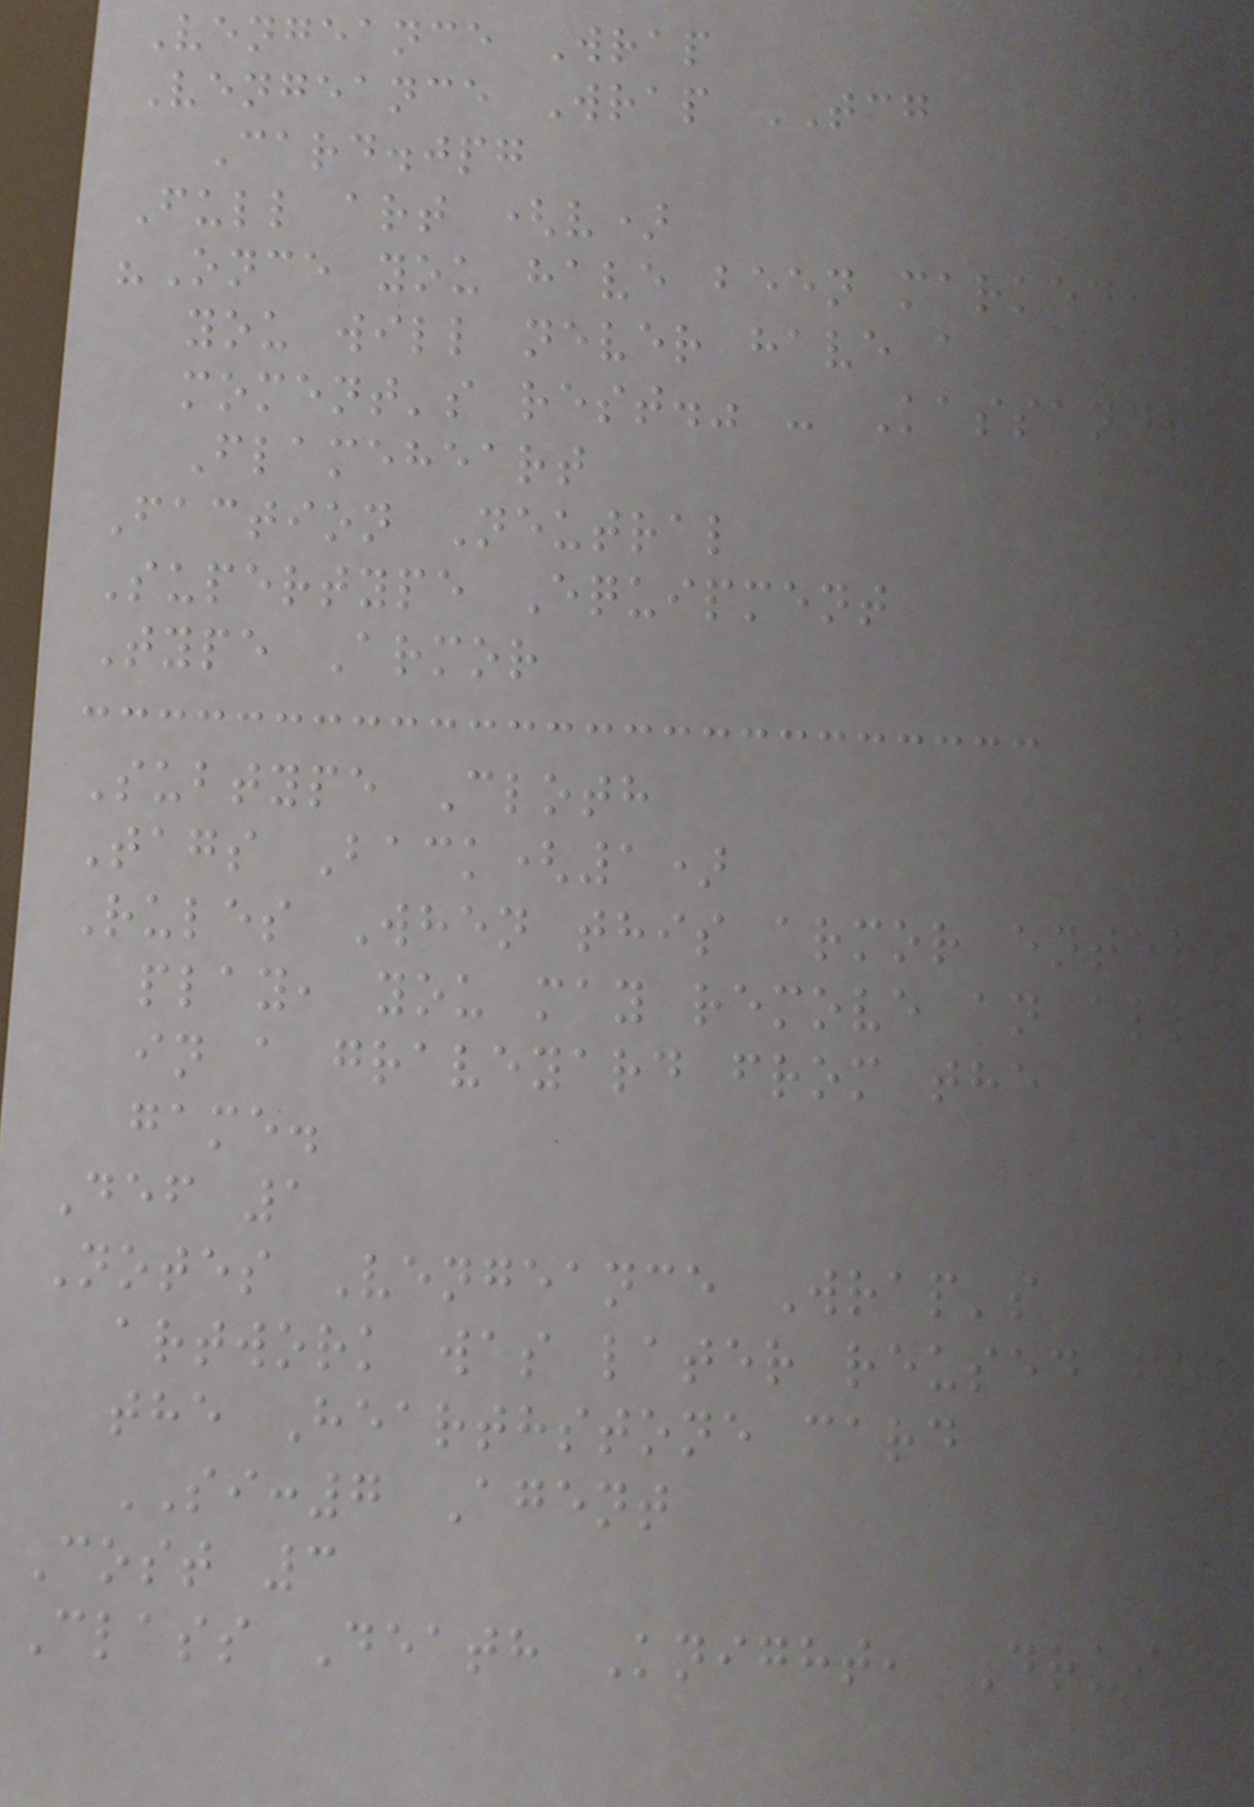Vengeance Wrap
Vengeance Wrap TCG
Card.jpg
Full art (v)
"Once you have been marked,
you will never have a
moment's rest." - Kassandra
Flameheart
Faction Neutral
Supertype Equipment
Type Armor
Subtype Cloth
Tags Back(1)
Rules When this armor enters
play, you may remove an ally
in a graveyard from the
game.
Def 1
Notes Vengeance Wrap's
artwork was later reused for
the Hearthstone card
SI:7 Agent
Cost 3
Class Death Knight, Druid,
